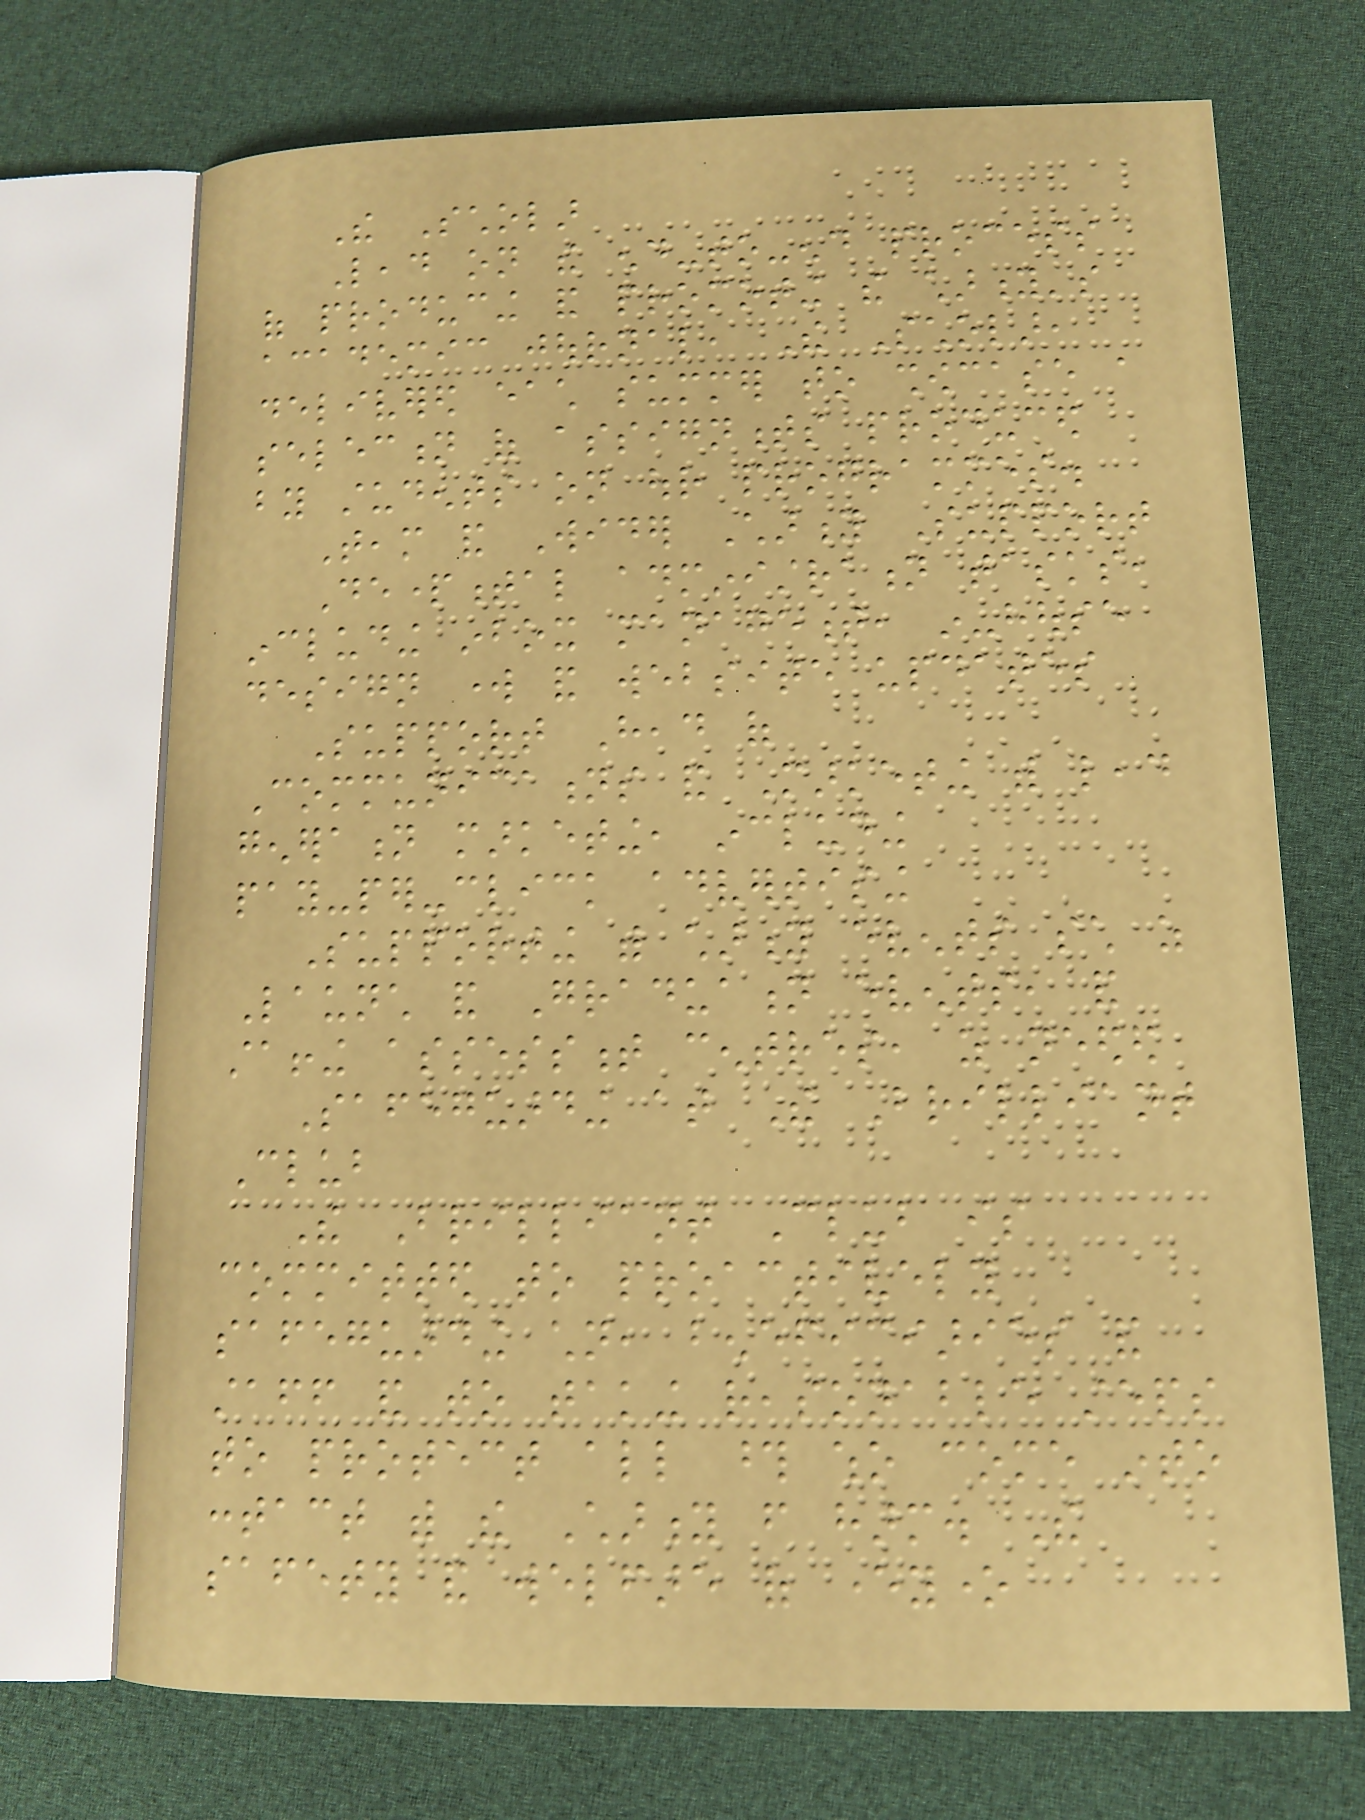The Scholar
Lead on the end-to-end process
of producing and promoting the charity's
academic journal, The Scholar,
delivered each summer to showcase a
selection of assignments produced
by students on our programmes.
Team and Wider Charity Support
Departmental administration tasks,
including inbox management, in-house
design work and website updates
Support Head of
Communications and Marketing with lead
generation marketing, including
pay-per-click advertising
Supporting with charity events such as
Launch and Graduation events, and
staffing assessment centres, as needed
Safeguarding at The Brilliant
Club
The Brilliant Club is
committed to proactively
safeguarding children, beneficiaries and
staff and to taking reasonable steps
to protect all those who come into
contact with the Charity from harm. The
safety and welfare of everyone
